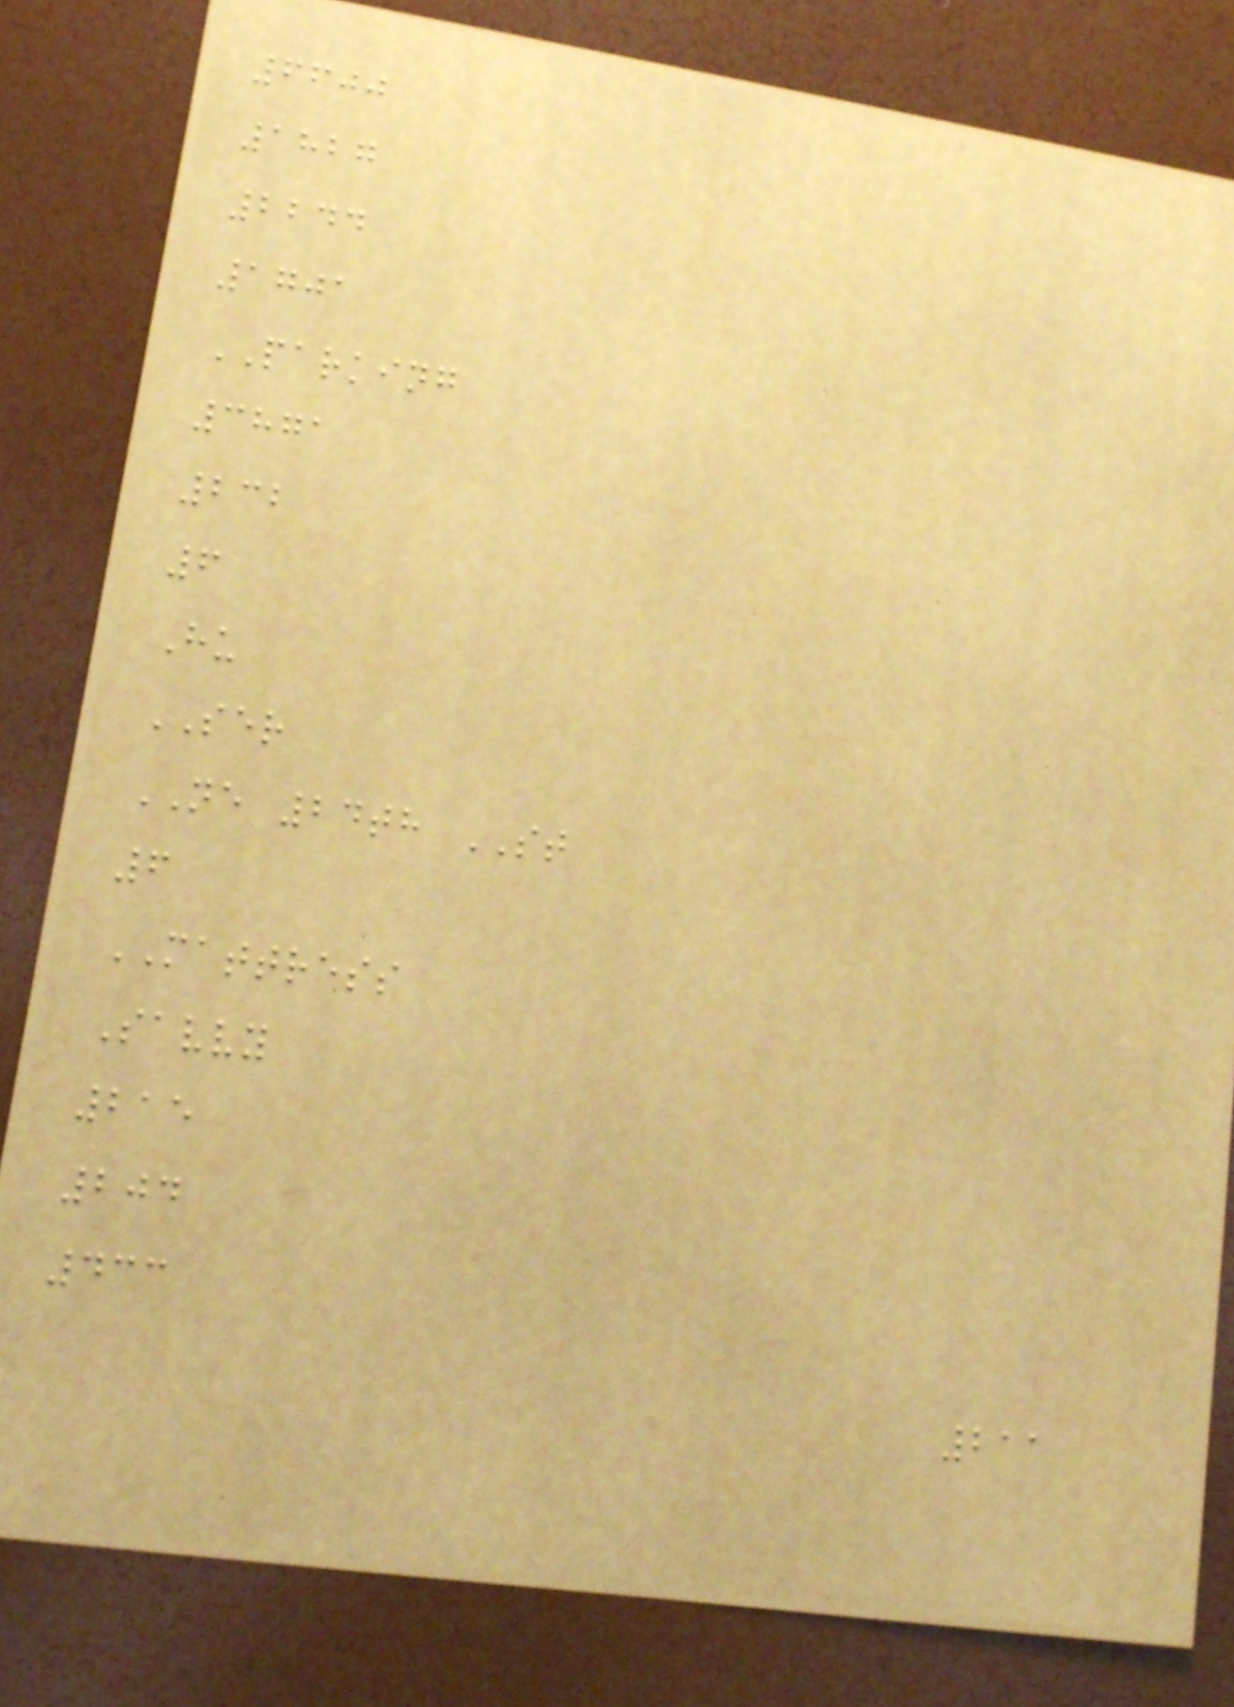6600
1827
2244
1701
PARKING
3871
232
6
Hu
SER
NE 24th ST
6
MATTRESS
Savvy
215
204
433
211
